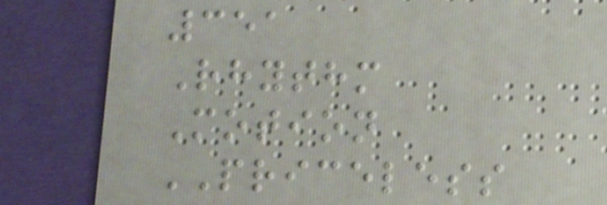351
Rhythm
Motion
PRICELESS
